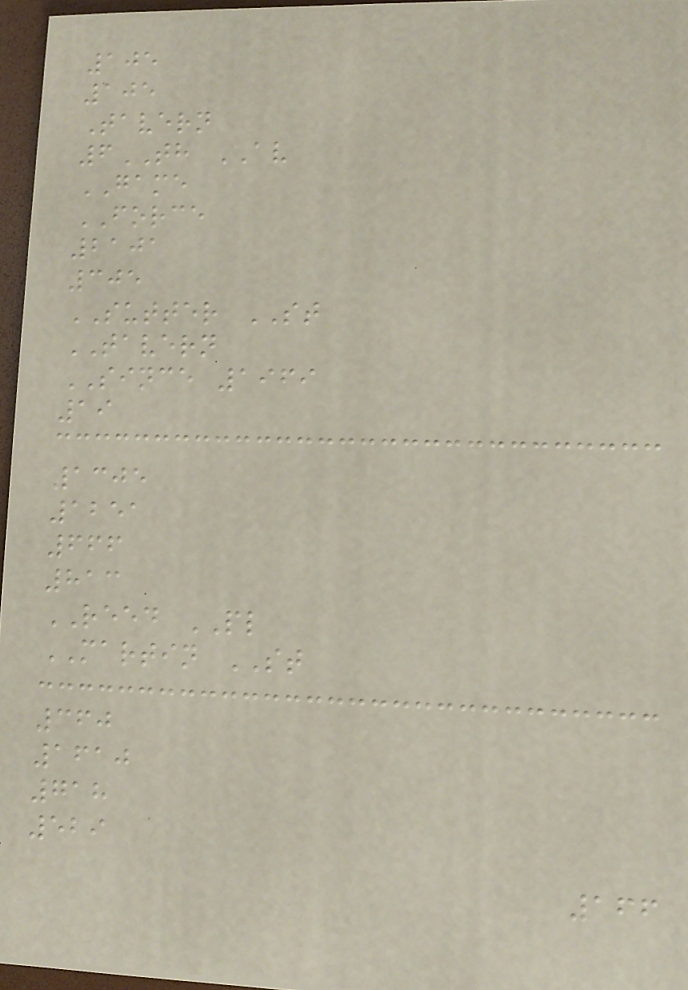105
105
Tavern
6TH AV
GAME
FORCE
2101
305
SUTTER ST
TAVERN
SINCE 1969
19
1305
1251
666
813
REED PL
MARTIN ST
360
1610
718
529
166
